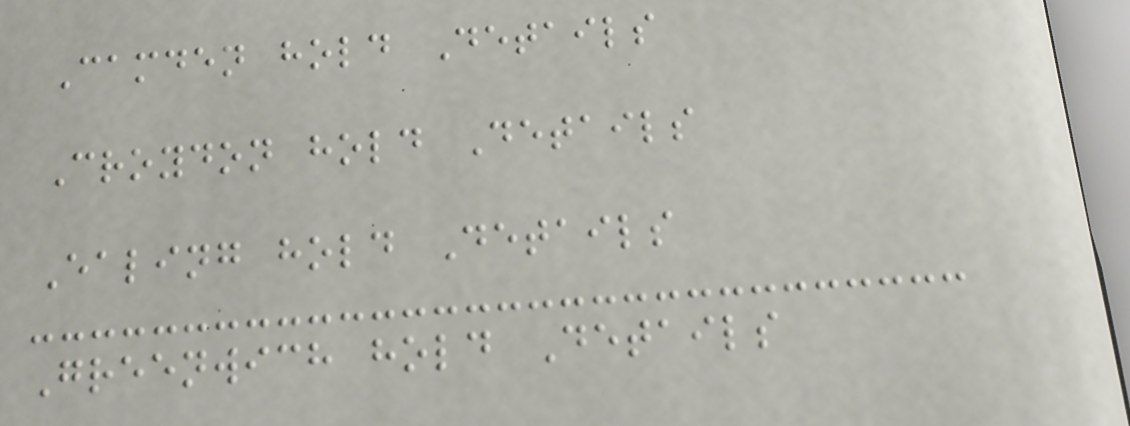Camden hold Details
Croydon hold Details
Ealing hold Details
Greenwich hold Details
